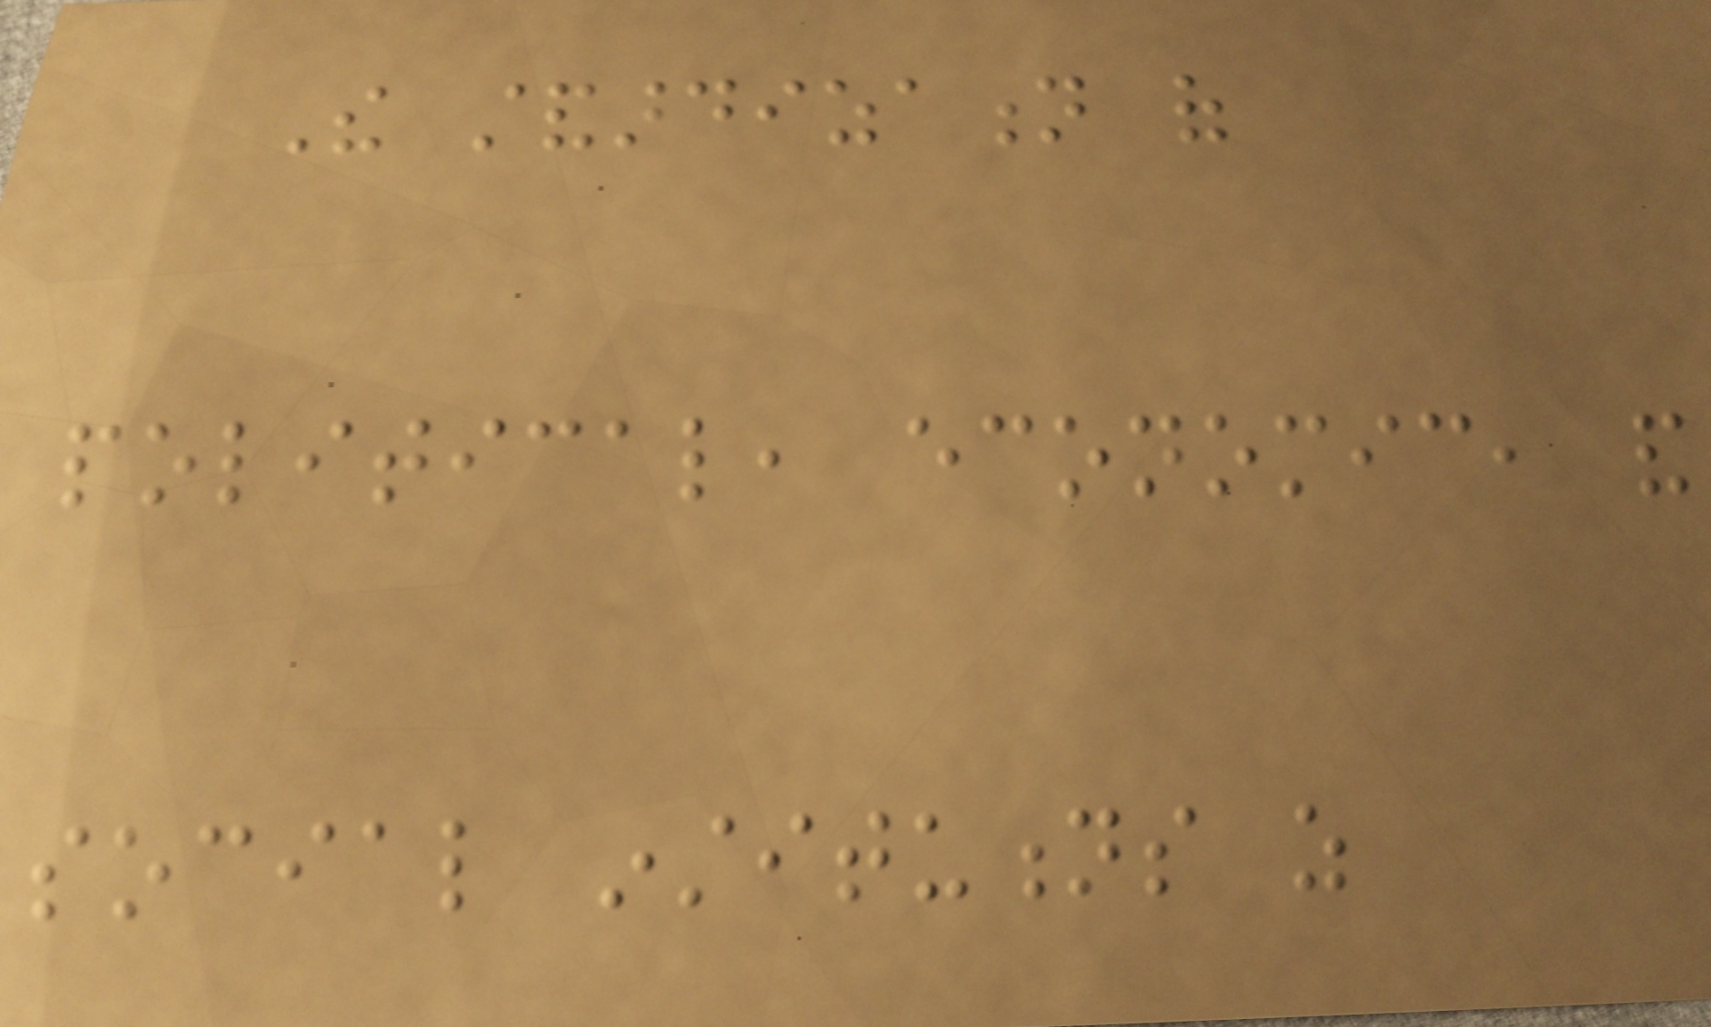The standardization of
political, economic, and
social institutions as
